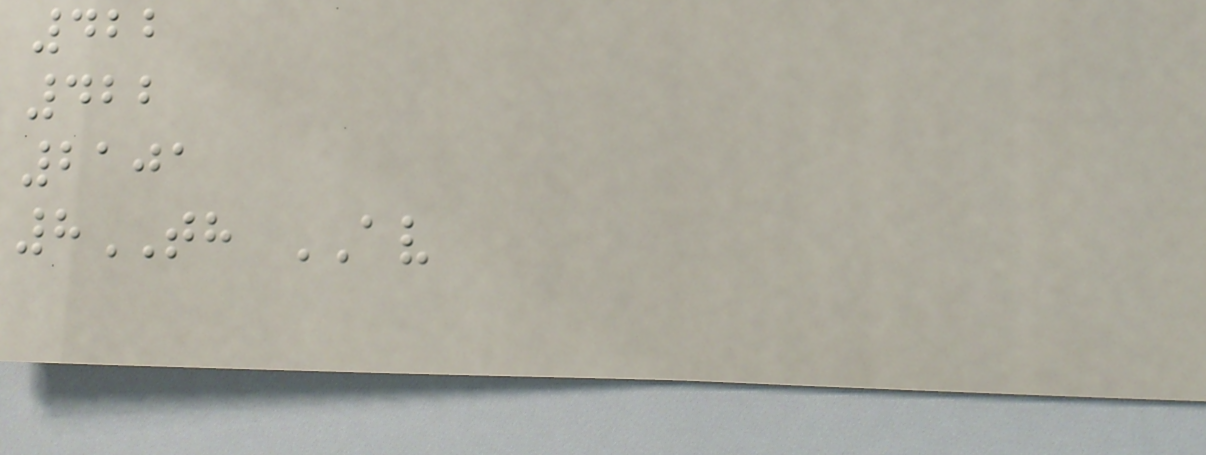422
422
2101
8TH AV
